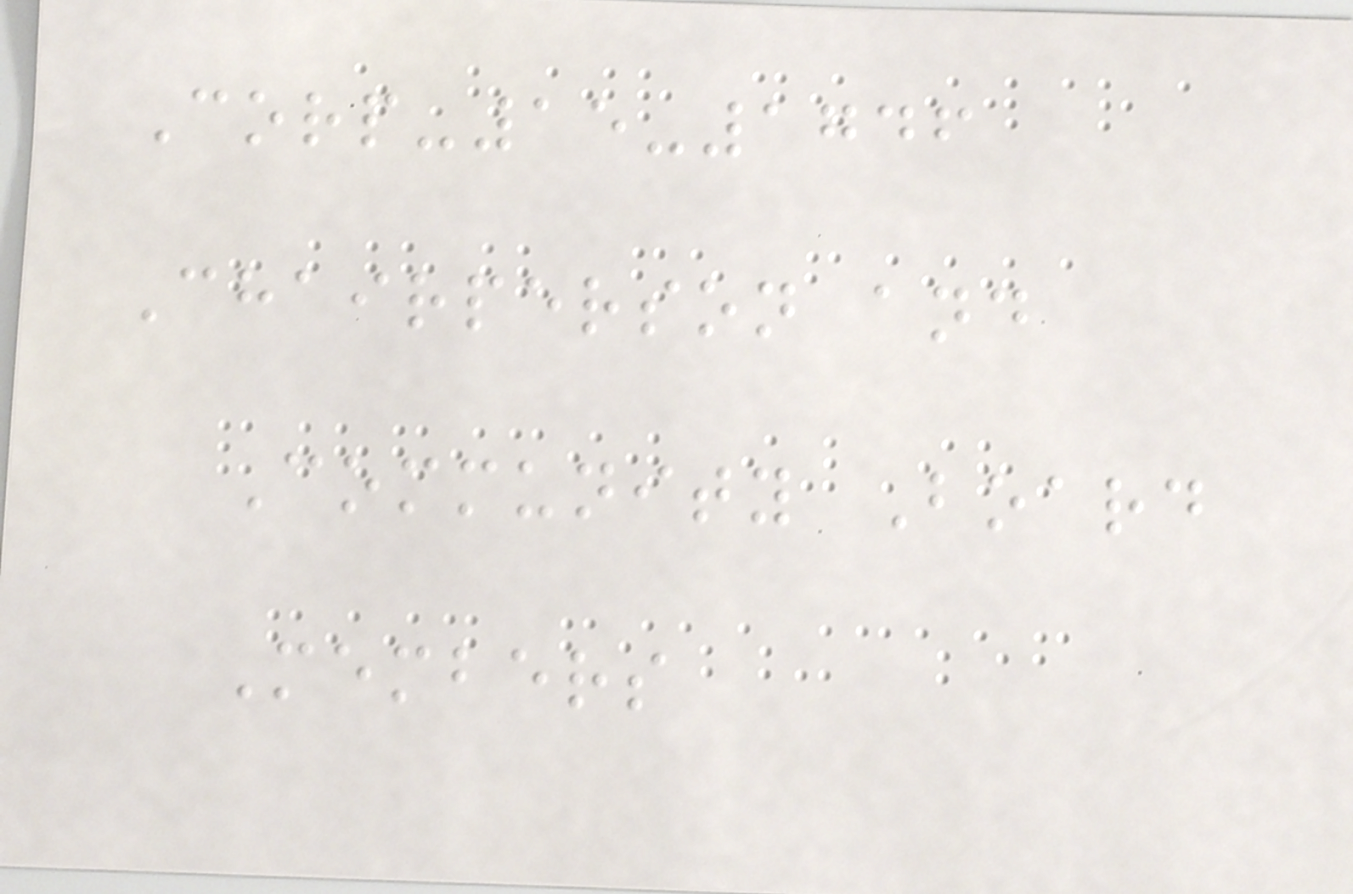Corp-15-1746
Chairperson and
Community Board
Members
